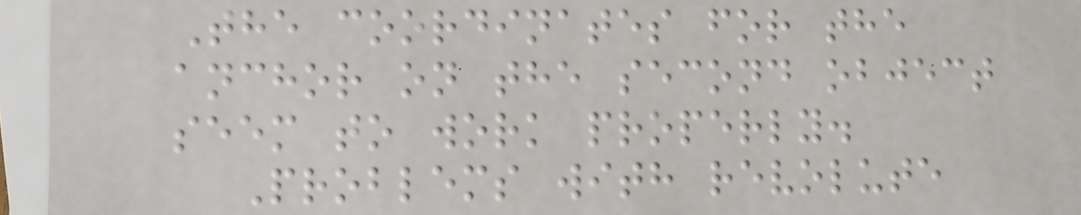The coordinates for the
anchor on the second object
seem to work properly.
Problems with revolute
